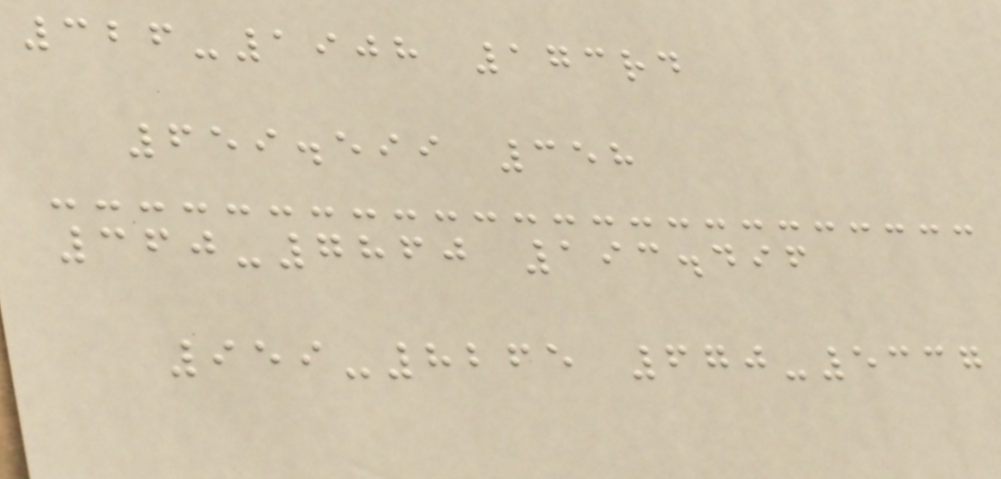326-1908 173rd
659.599 358
360-7860 193.496
959-8265 670-5337
